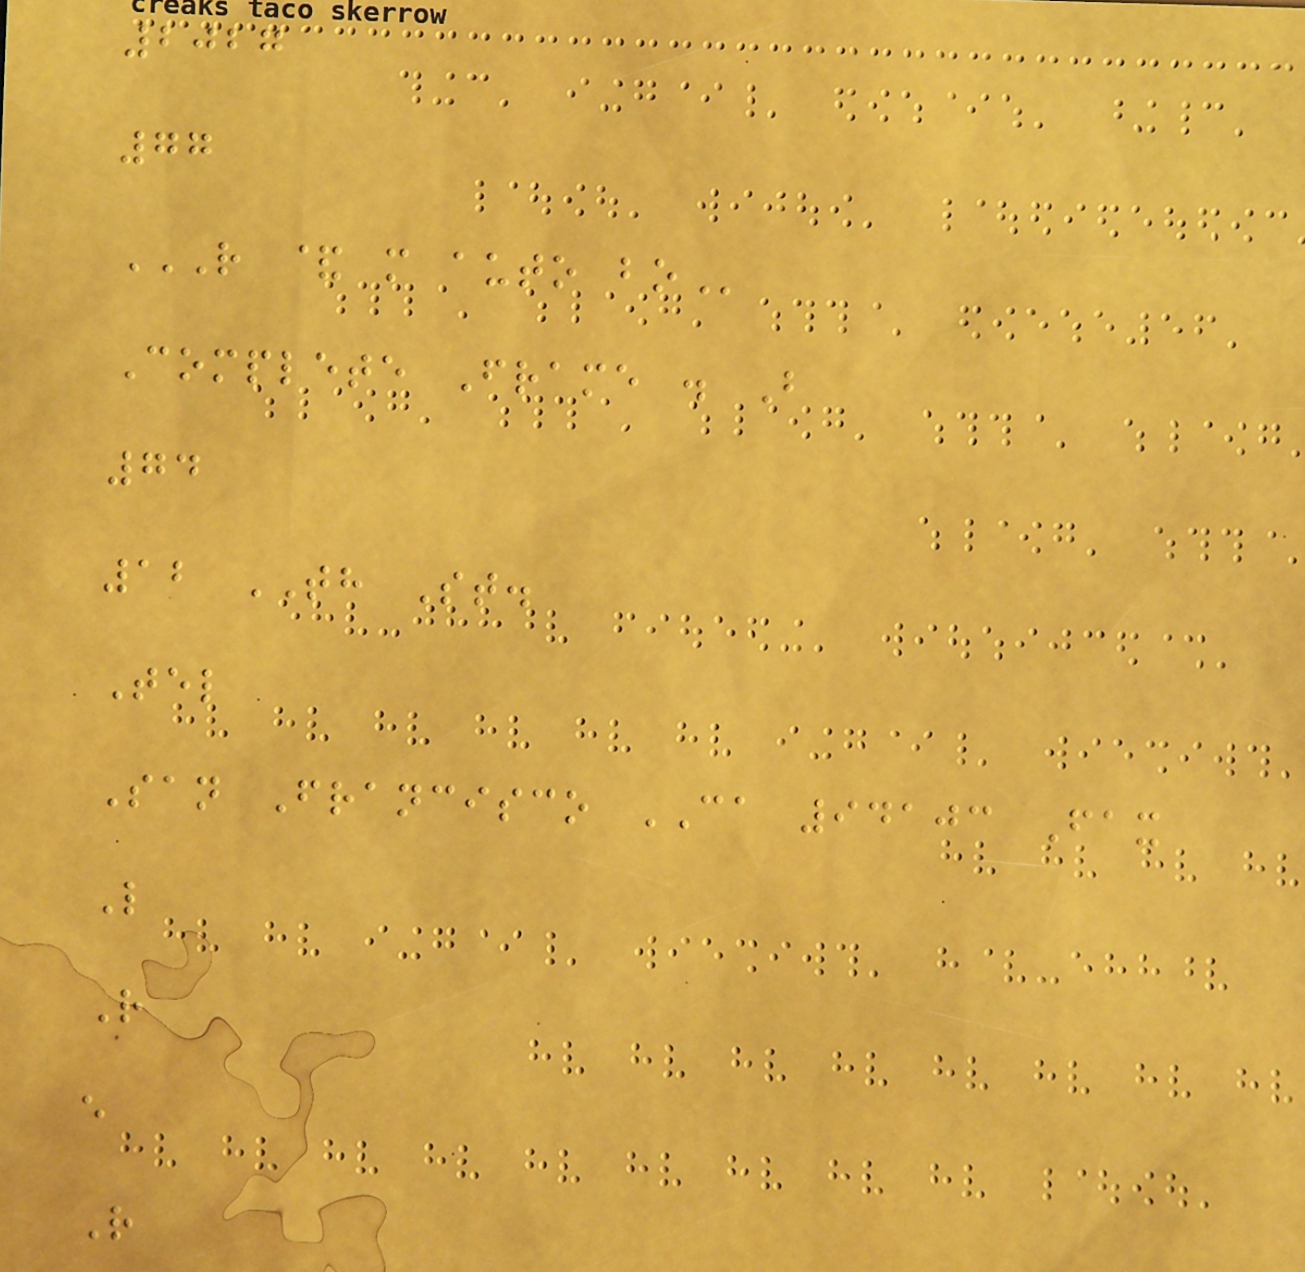2027
77
R & M AUTO BO
Complete Frame . B
74
12 TH St.
Tel
San Francisco CA 94103 Fax
L
R
e
R
